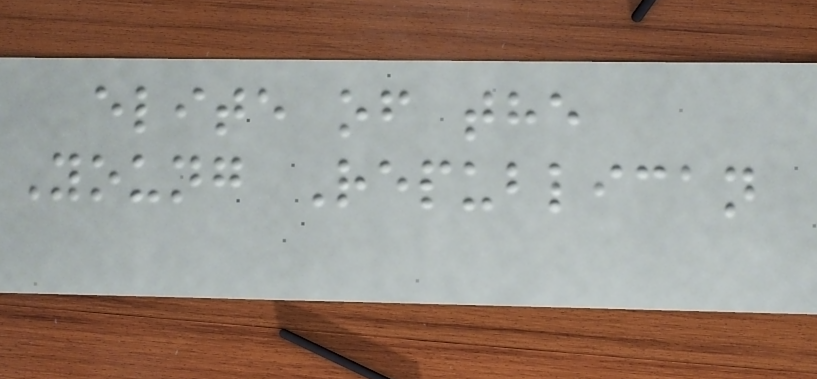elite of the
Young Republican
